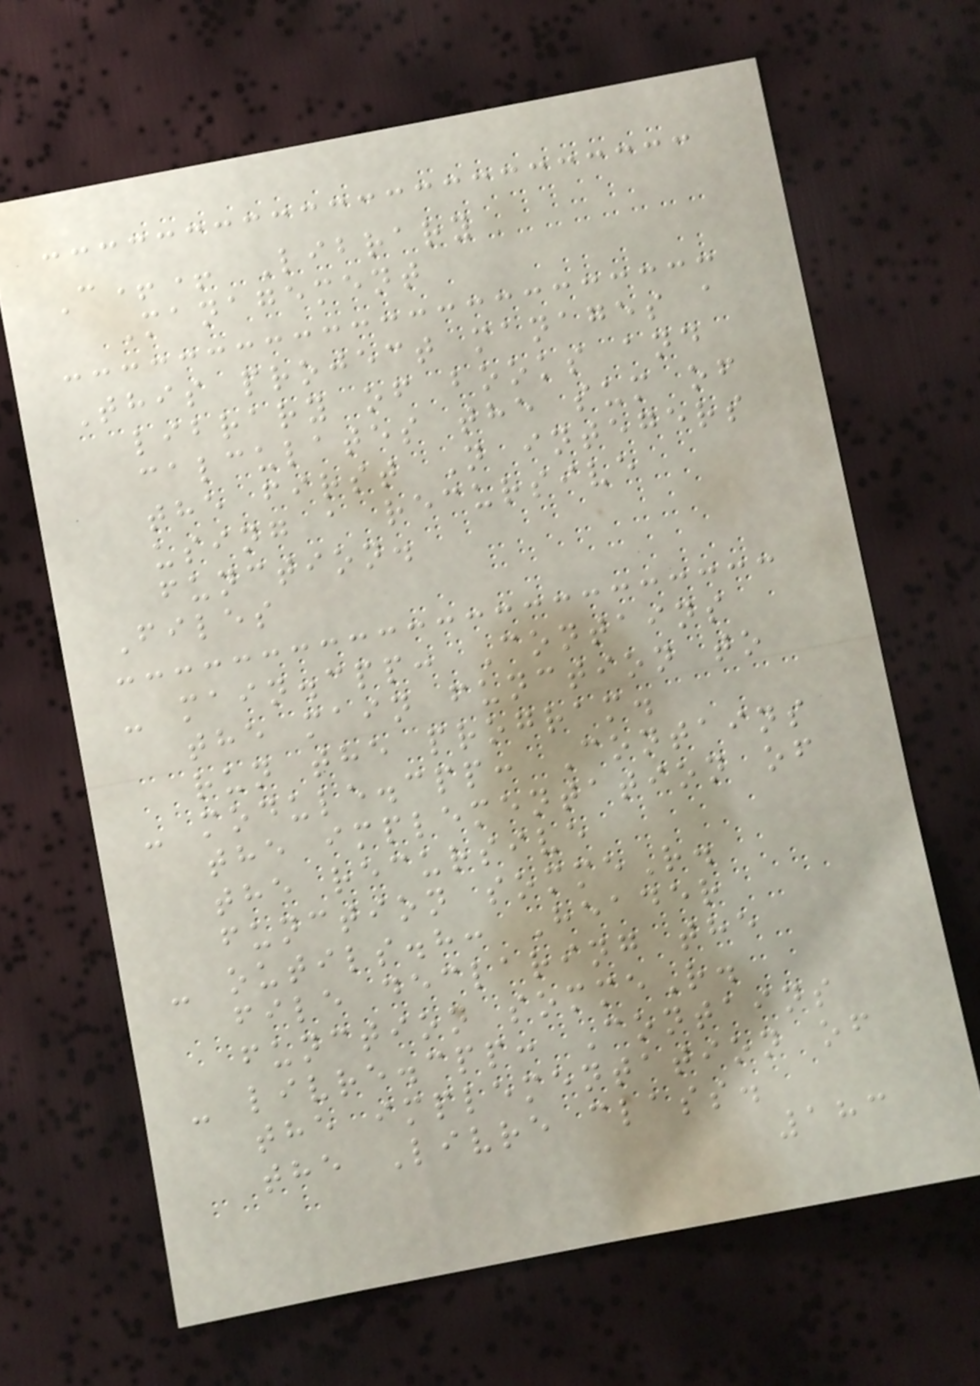C++ Library
Management
This project manages a
library of books and
calculates the sum of
the first N integers
using a recursive
function.
Files
- main.cpp: Contains
the main function to
run the program.
- module.cpp: Contains
the implementation of
the recursive
function sommeR.
- outils.h: Header
file declaring the
function sommeR.
- livre.cpp: Contains
the implementation of
the Livre class.
183
